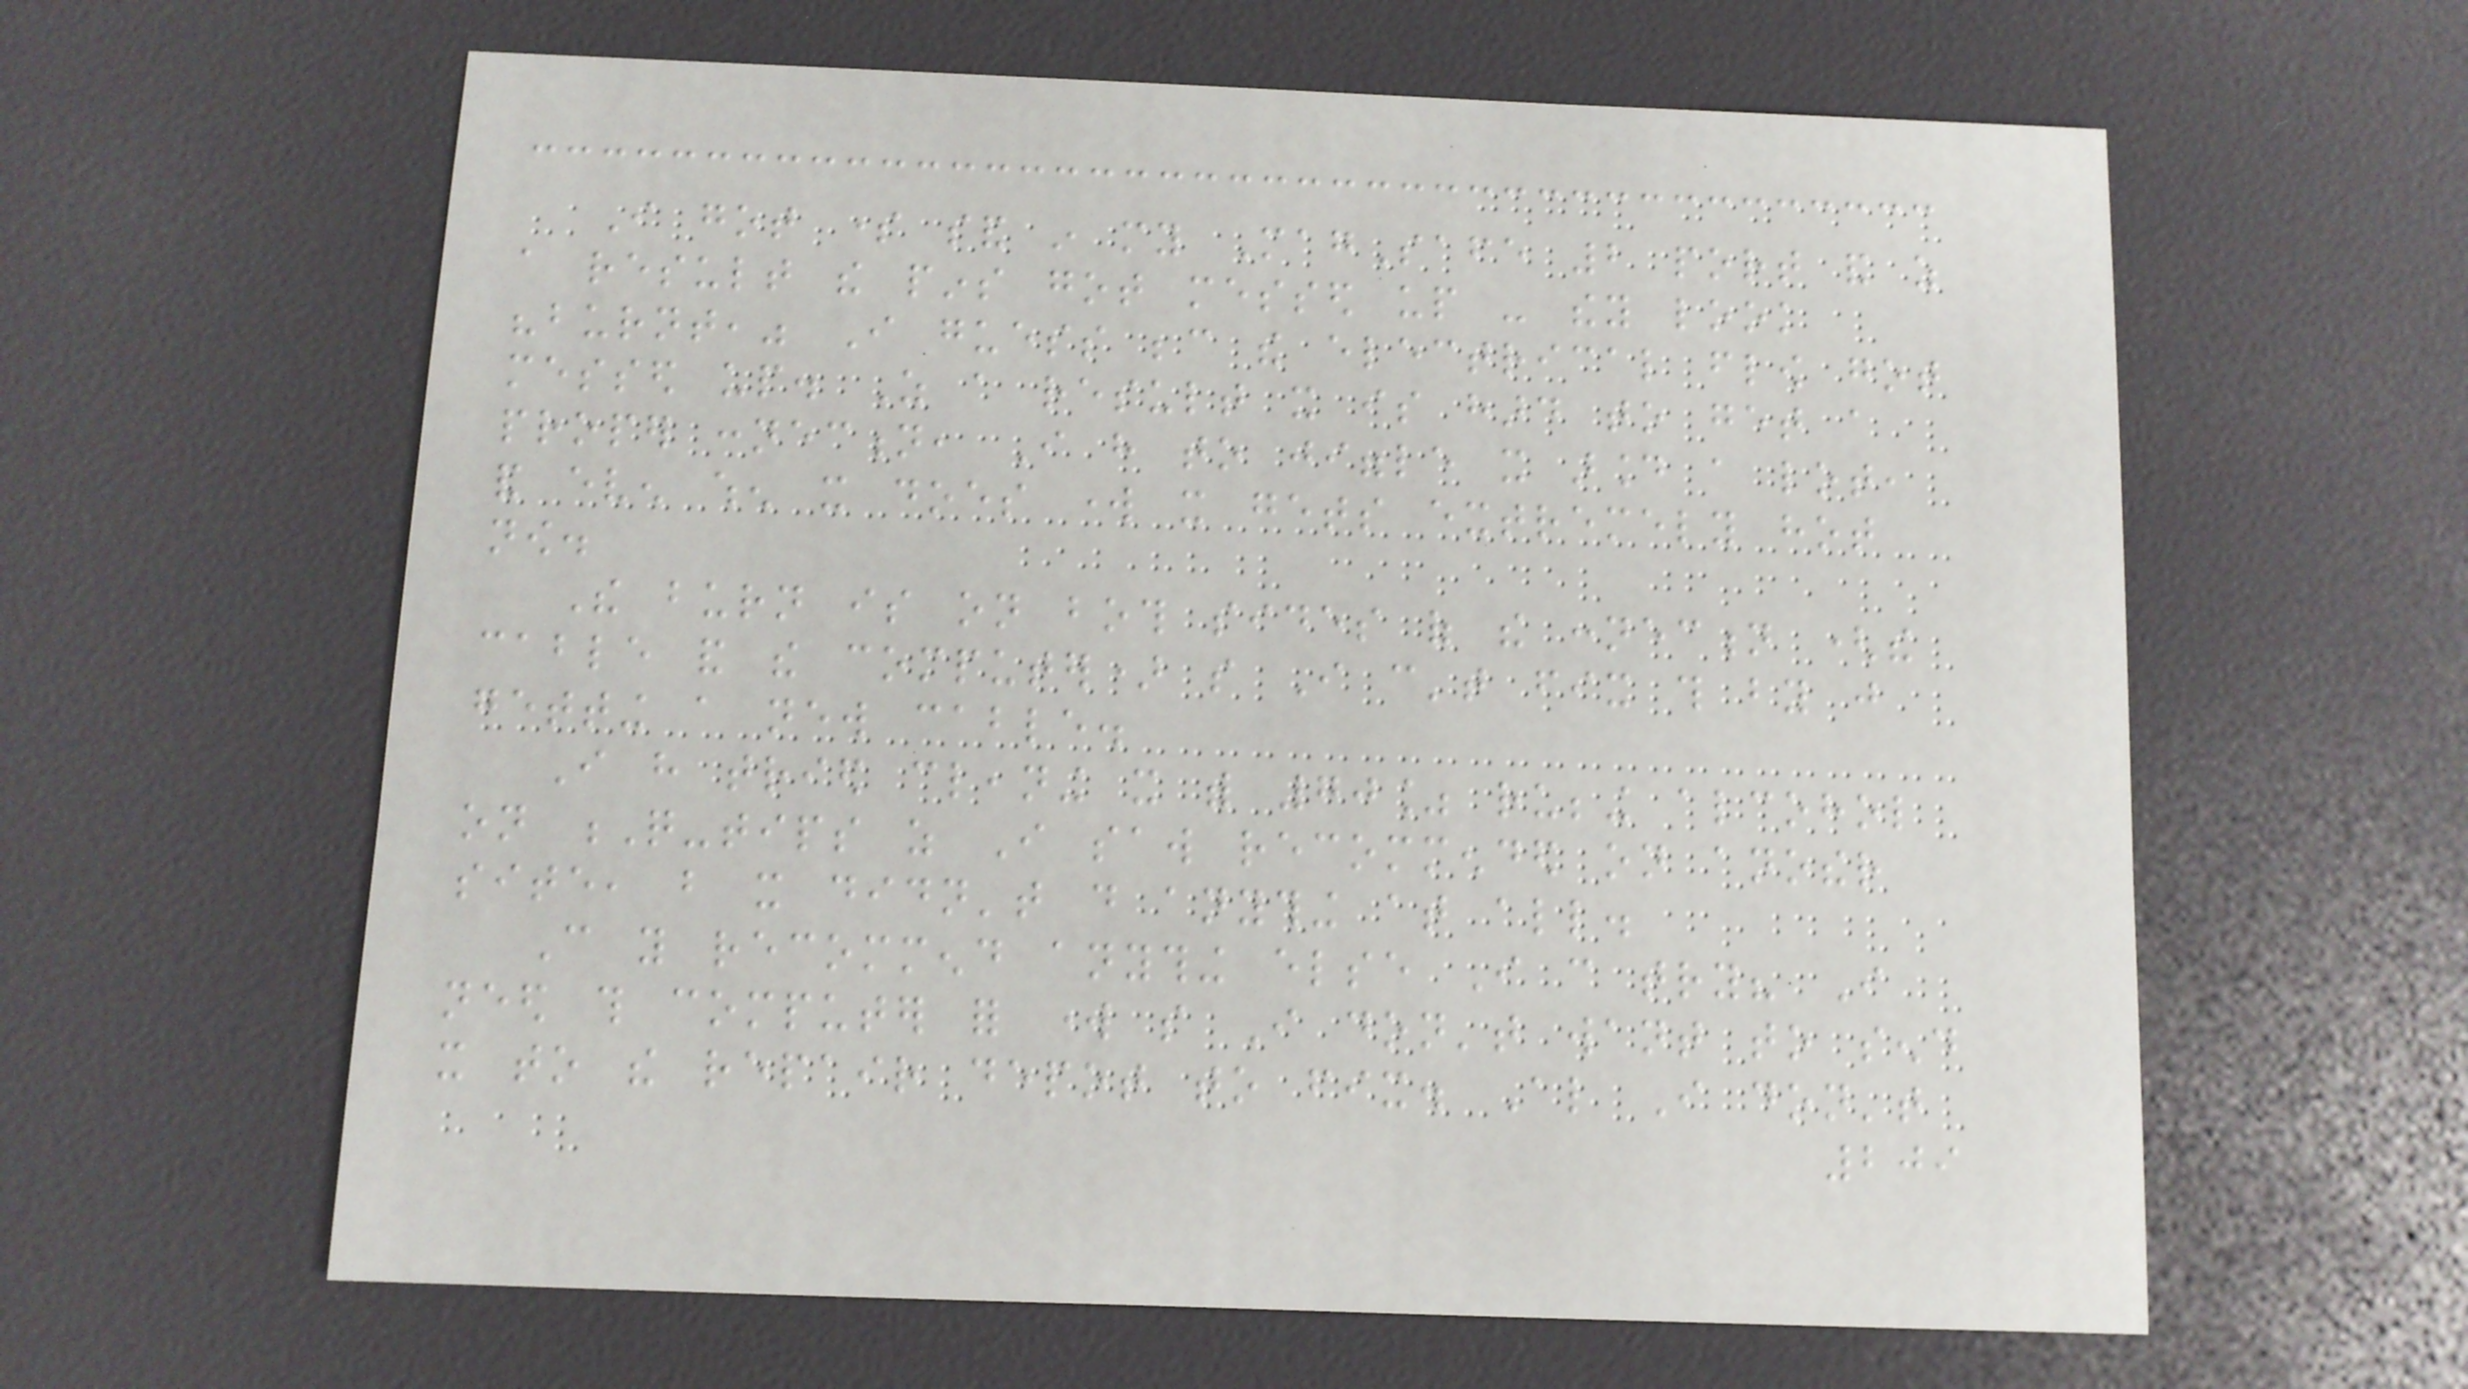I got some sand in my MagSafe 2 port and as
a result the pins got messed up - they look
"burnt," I guess because the electrical flow got
messed up. As a result it is hard to get a
proper connection, I have to jiggle it around a lot,
and even when it does work it gets extremely hot
now.
The burn is on both sides of the connection (the
cable and the computer) so I can't fix this by just
getting a new cable.
I have tried cleaning it with 70% rubbing alcohol
on Q-tips as I saw recommended on another
site, but it didn't do anything at all.
Can you recommend anything else I can try? I
need this computer for work so I don't want to send
it to the repair depot to fix. Also I don't
209
